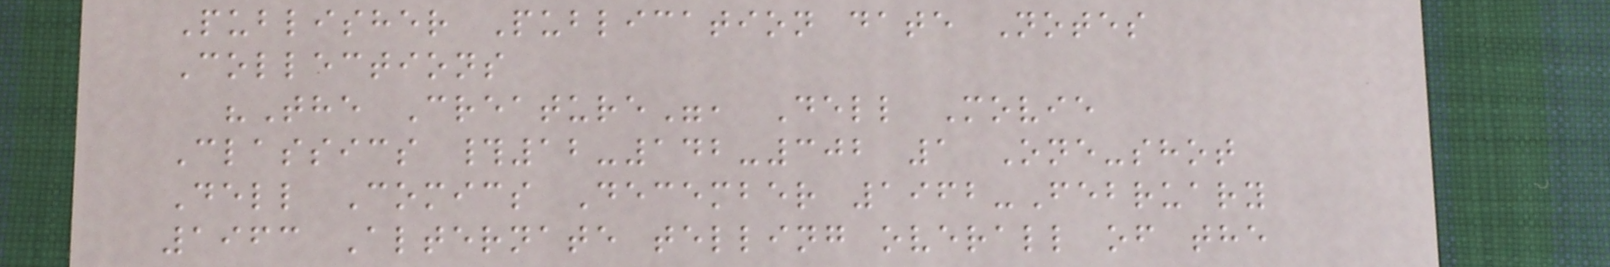Publisher Publication date Notes
Collections
"The Creature", Dell Movie
Classics #12-142-302 1 One-shot
Dell Comics December 1962-February
1963 Alternate telling overall of the
